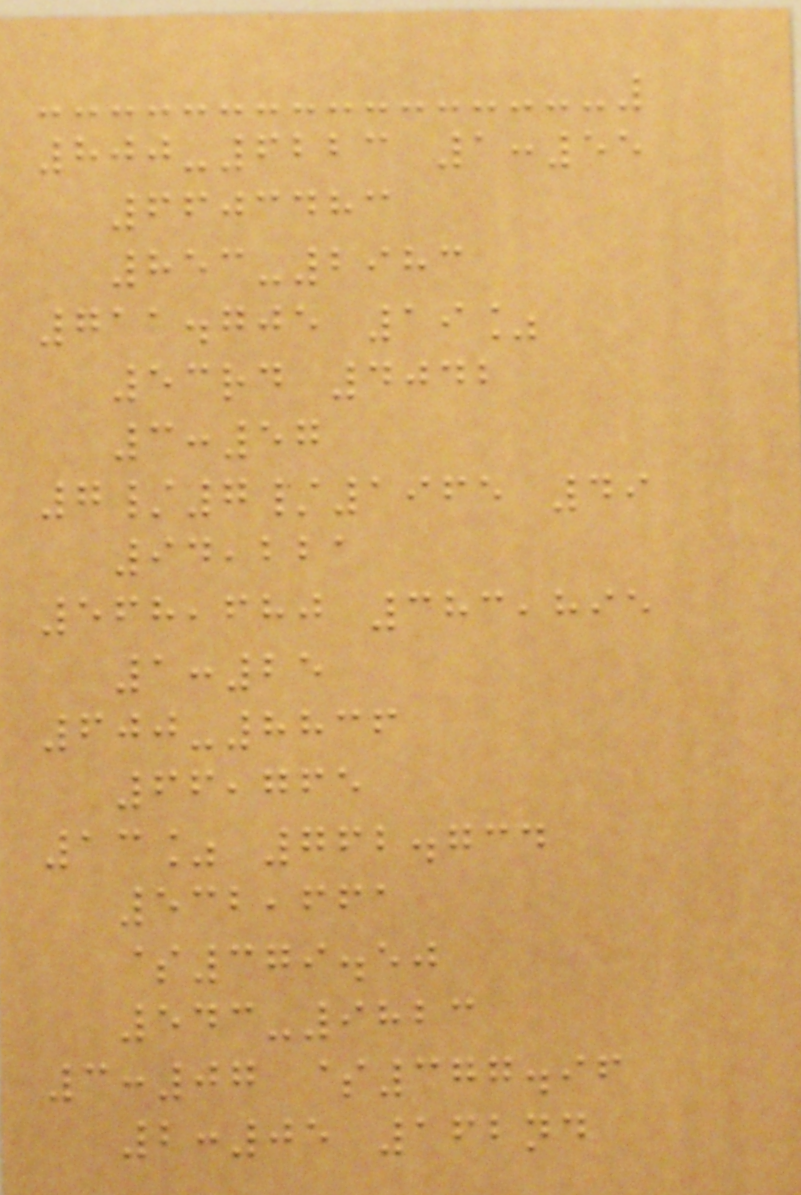800-6223 1:55
6603483
853-2983
711.705 19%
53rd 4042
3:57
7/7/1965 49
94,221
568,680 383,895
1:25
600-8836
66,765
13% 762.734
532,661
$379.50
543-9823
3:07 $377.96
2:05 162nd
